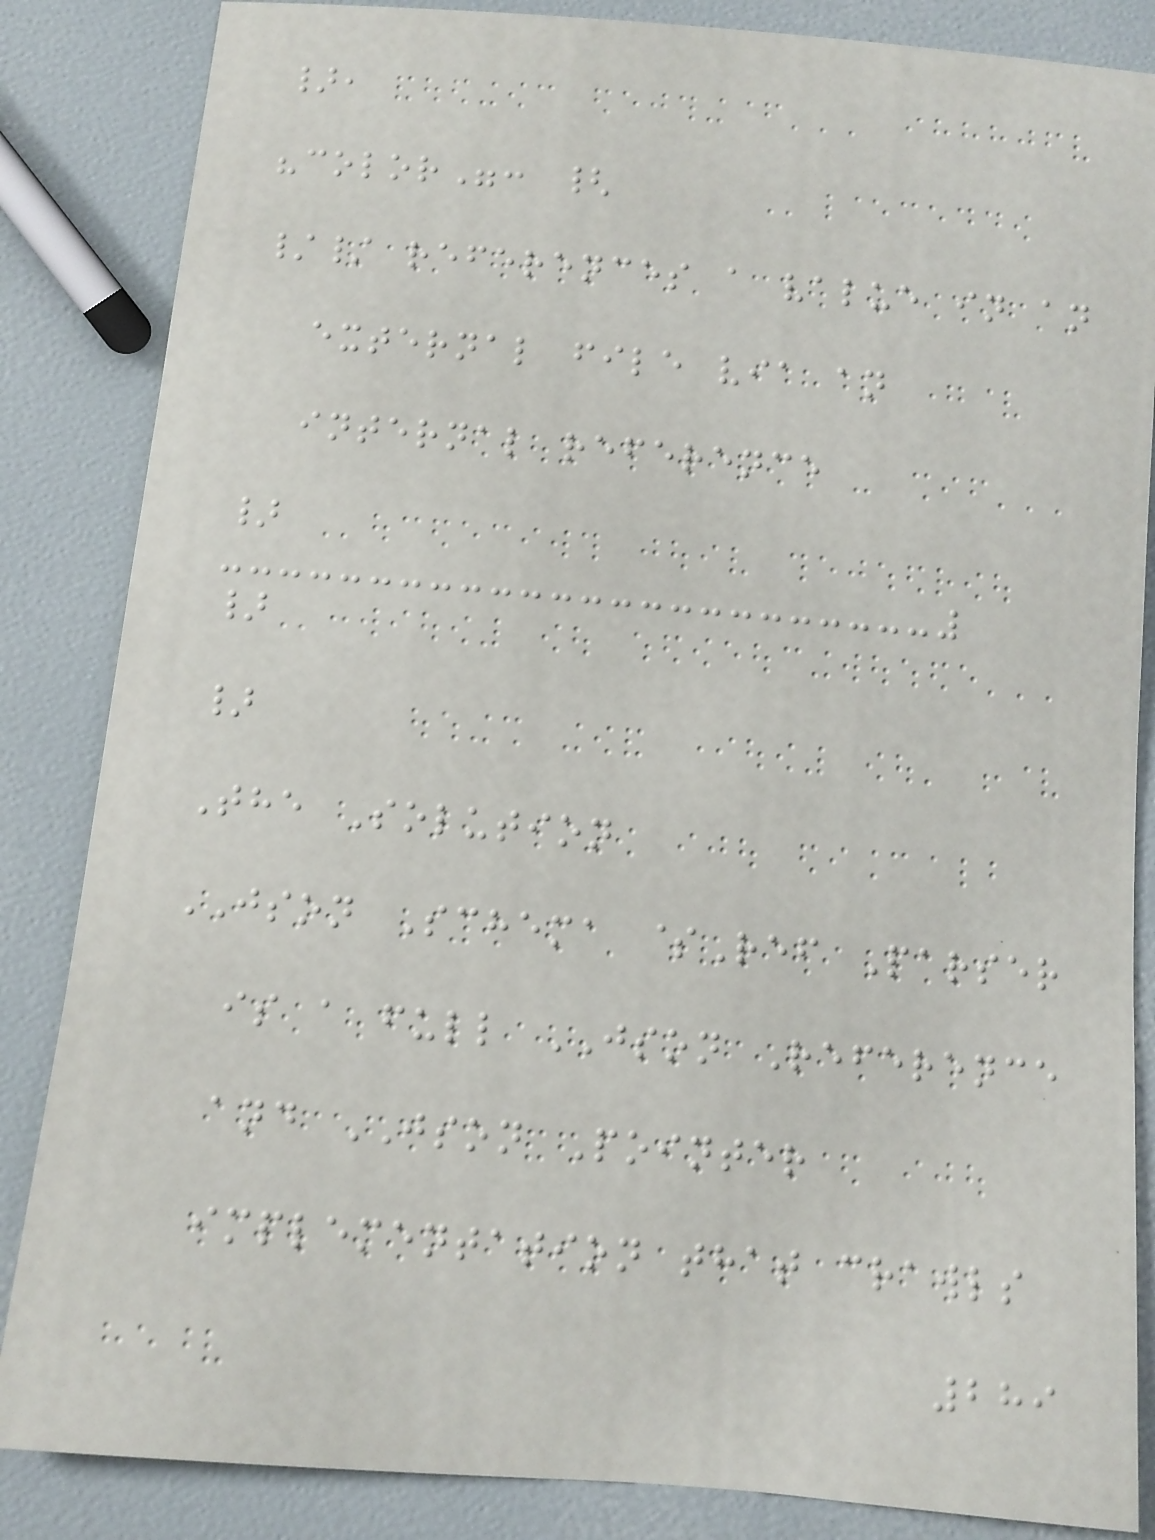},
"color": {
// references a value in an
external file via an
internal reference
}
}
}
The Solution
JSON Schema $Ref Parser
is a full JSON Reference
and JSON Pointer
implementation that crawls
289
